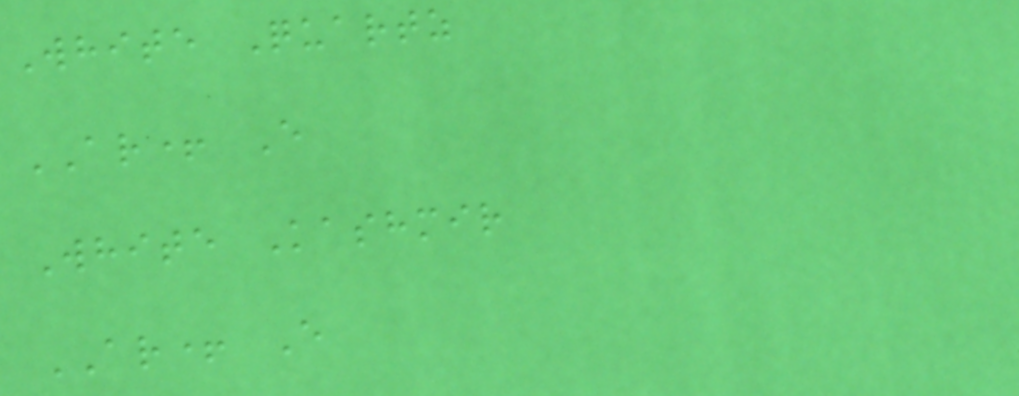White Quartz
AR+ E
White Kashmir
AR+ E
